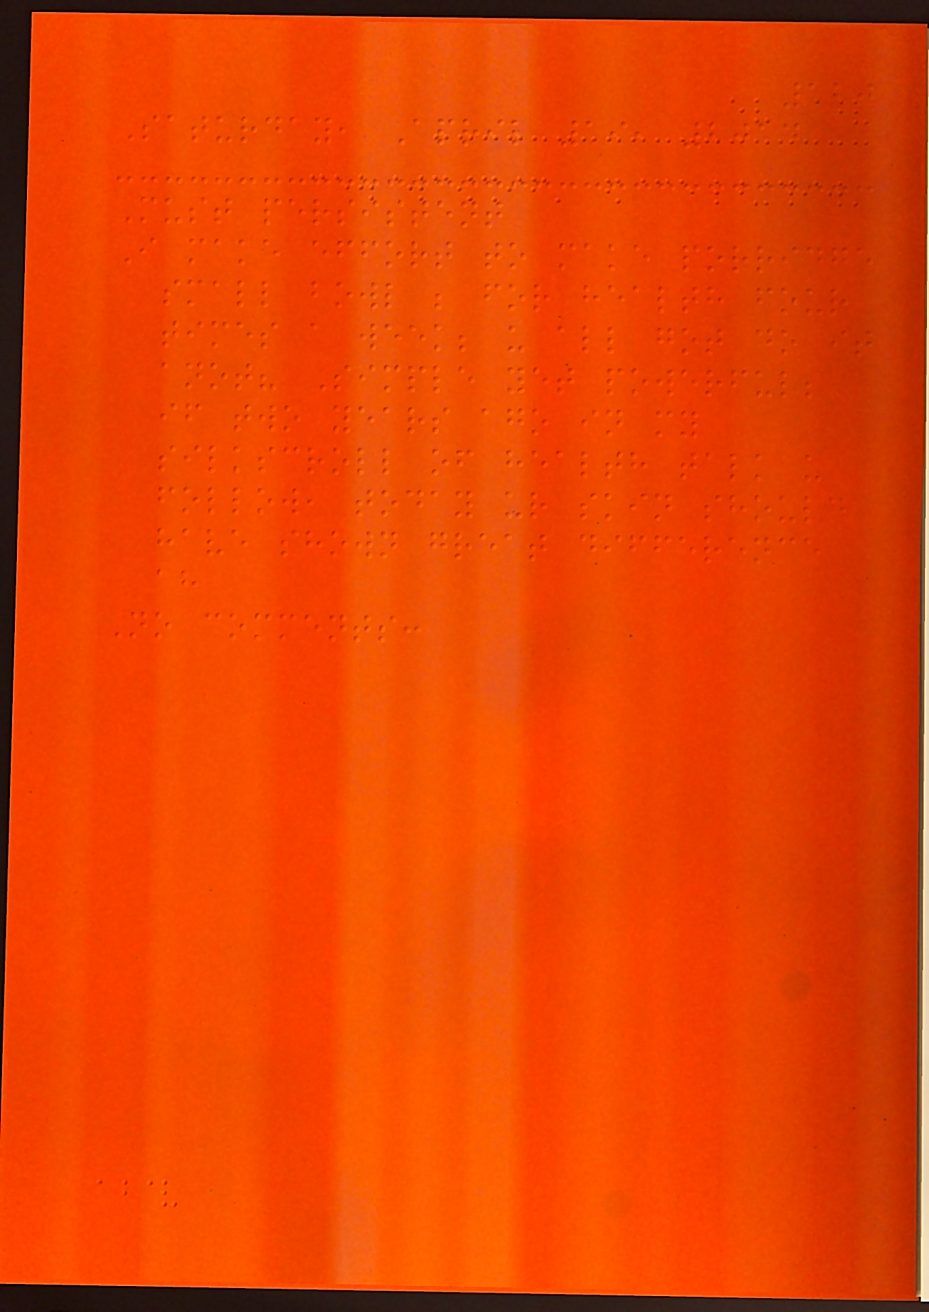120
Saturday, April 19, 2014
Must persistent
I make effort to make porridge
small bowl ; for health four
times a week; u all got do it
anot? Simple yet powerful;
if two years ago in my
silkscroll of health talk u
follow, today ur skin should
have shown great difference
ah
No comments:
